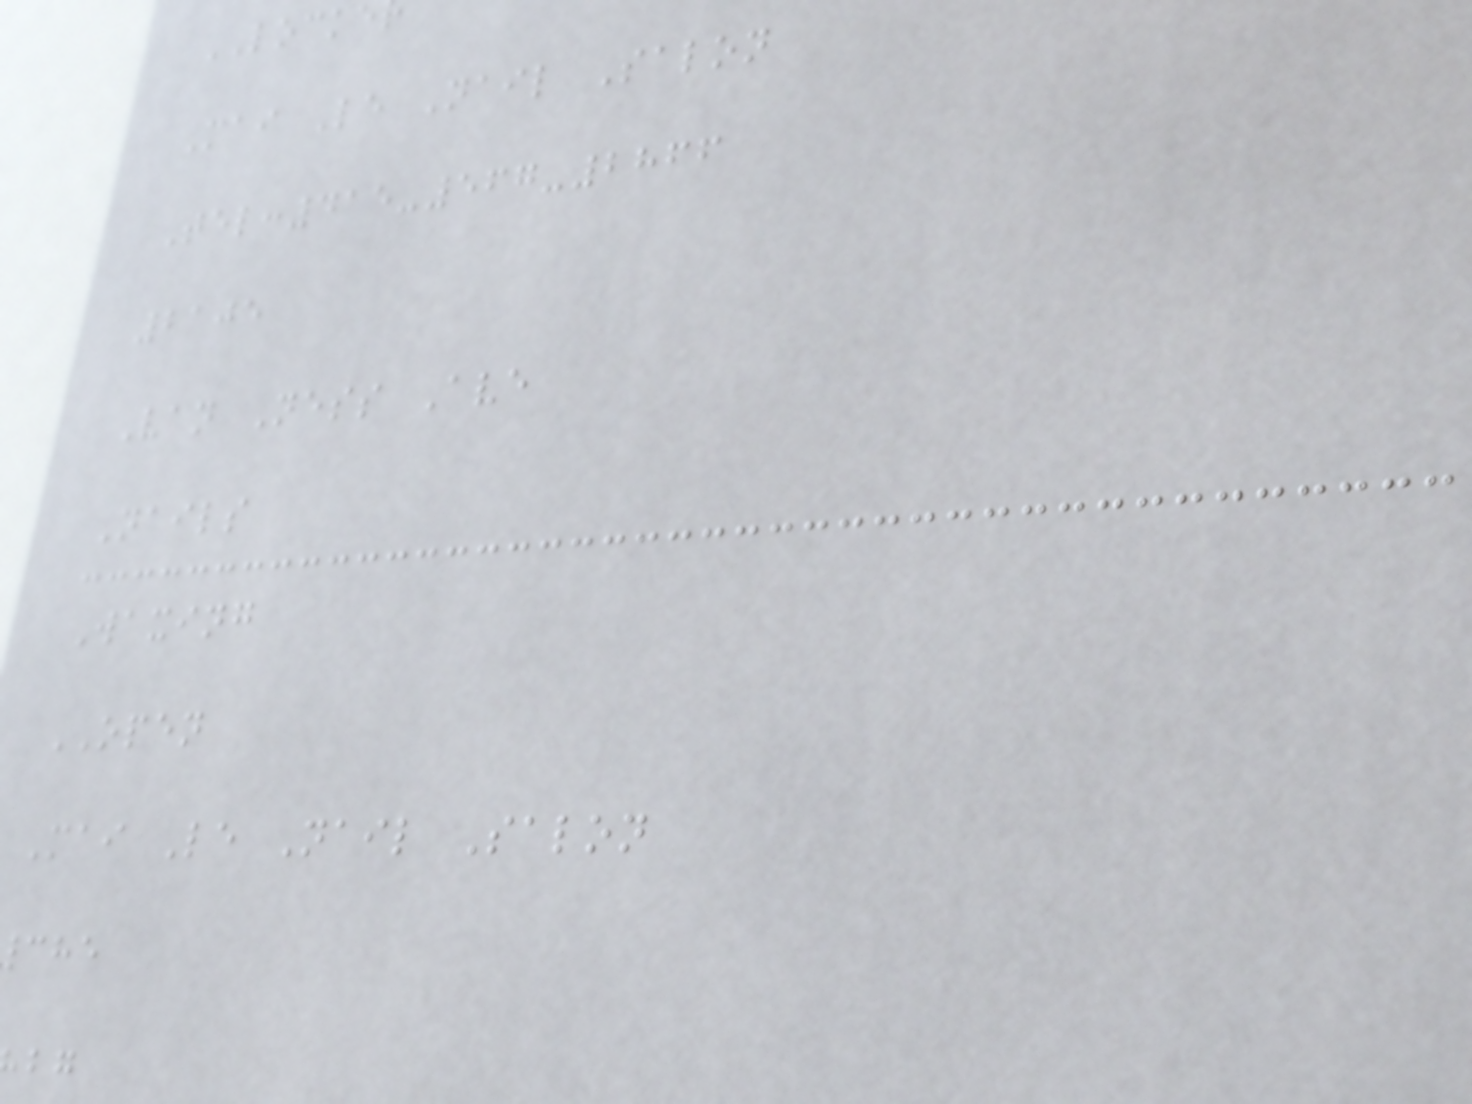LOCKE
Mai Le Nail Salon
Tel:415-567-2866
2105
Van Ness Ave
Nails
Waxing
OPEN
Mai Le Nail Salon
